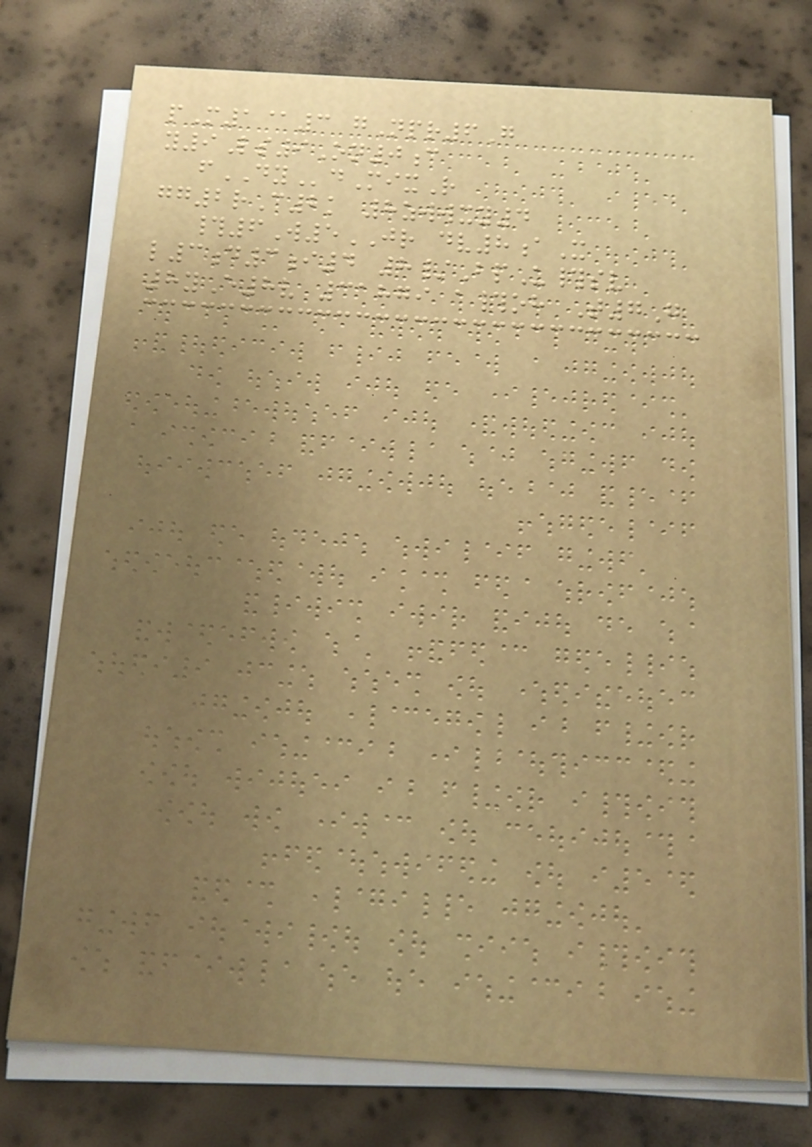pM1@3 gNpr6G
y9Ls9On0c
fDYdMixR
gg2rC2k 8zwwxy4
#6W5JR dv8aX
l3d3i4 8/BpU#sv
8yE8v 31879 a#oh T7G
